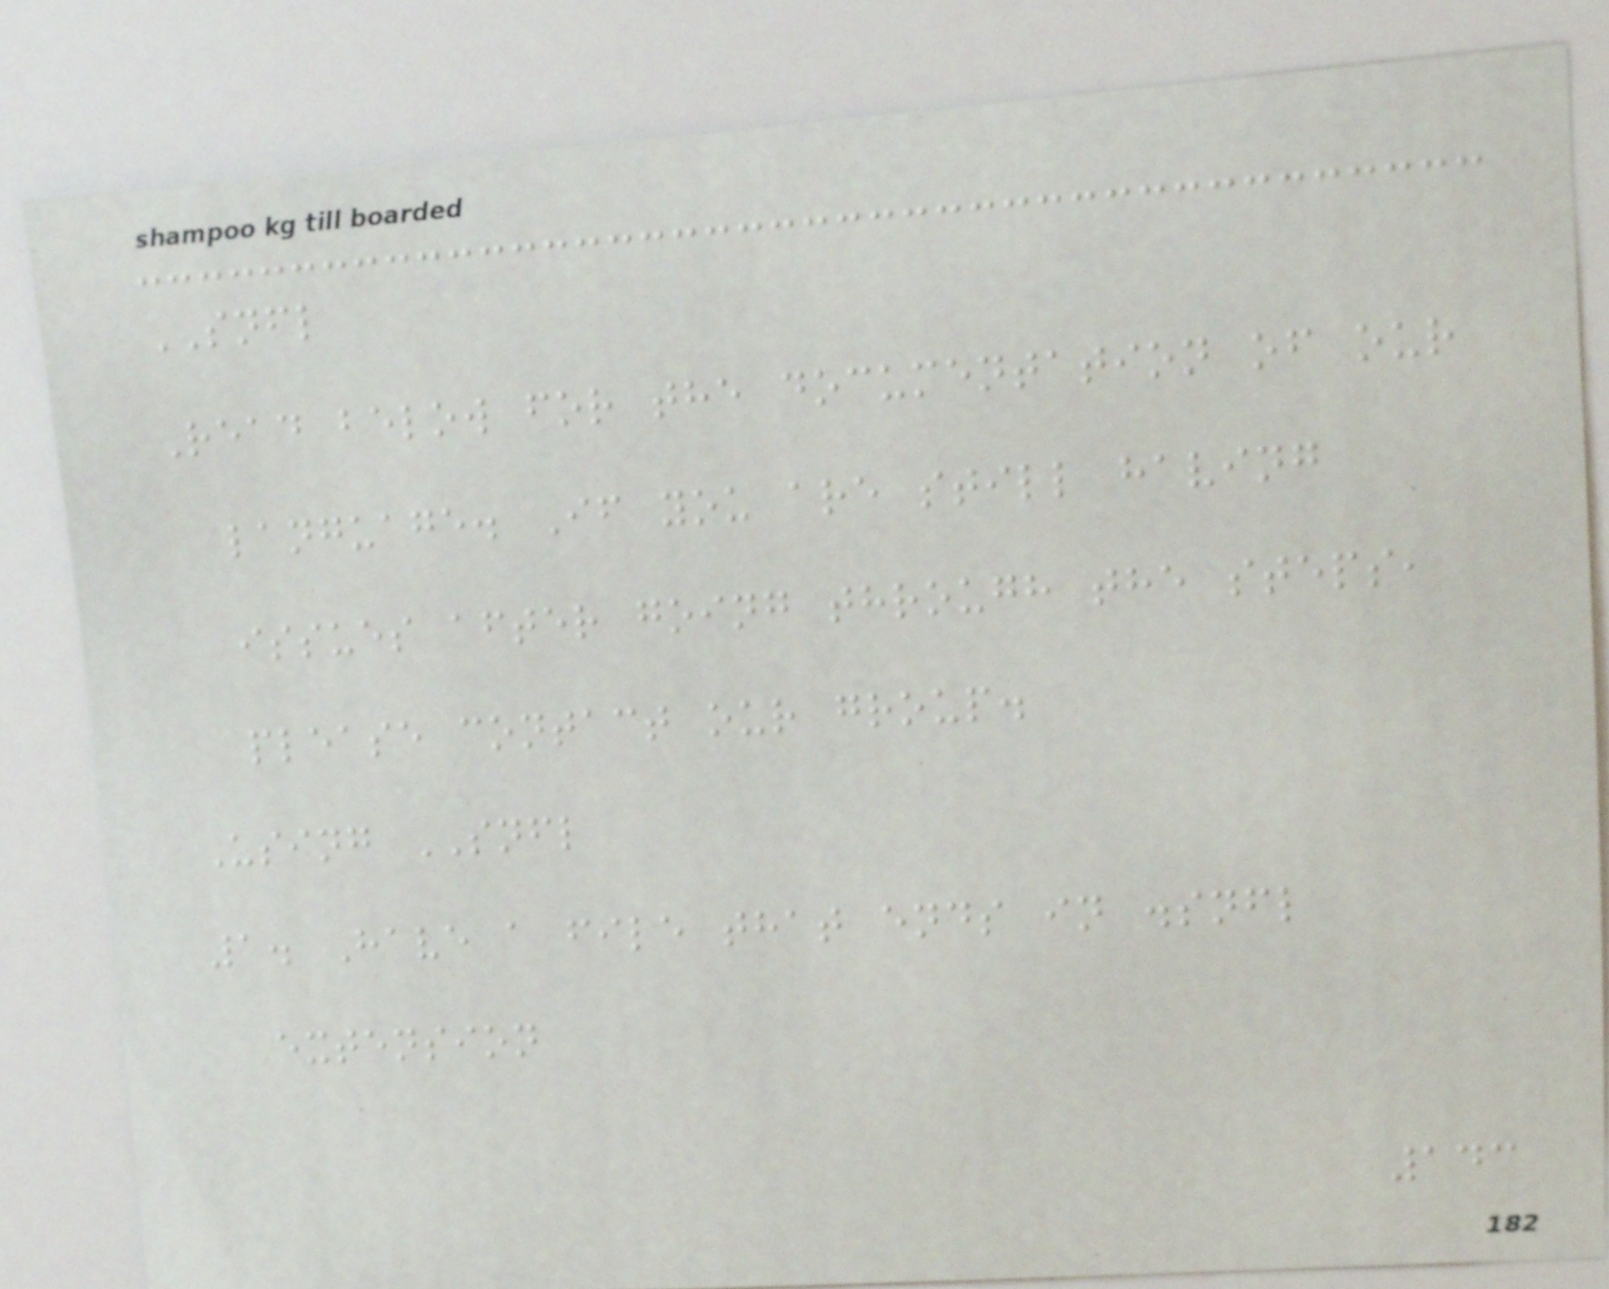SNFL
Read below for the documentation of our
language. If you are still having
issues after going through the steps,
please contact our group.
Using SNFL
1. Have a file that ends in .snfl
extension
143
